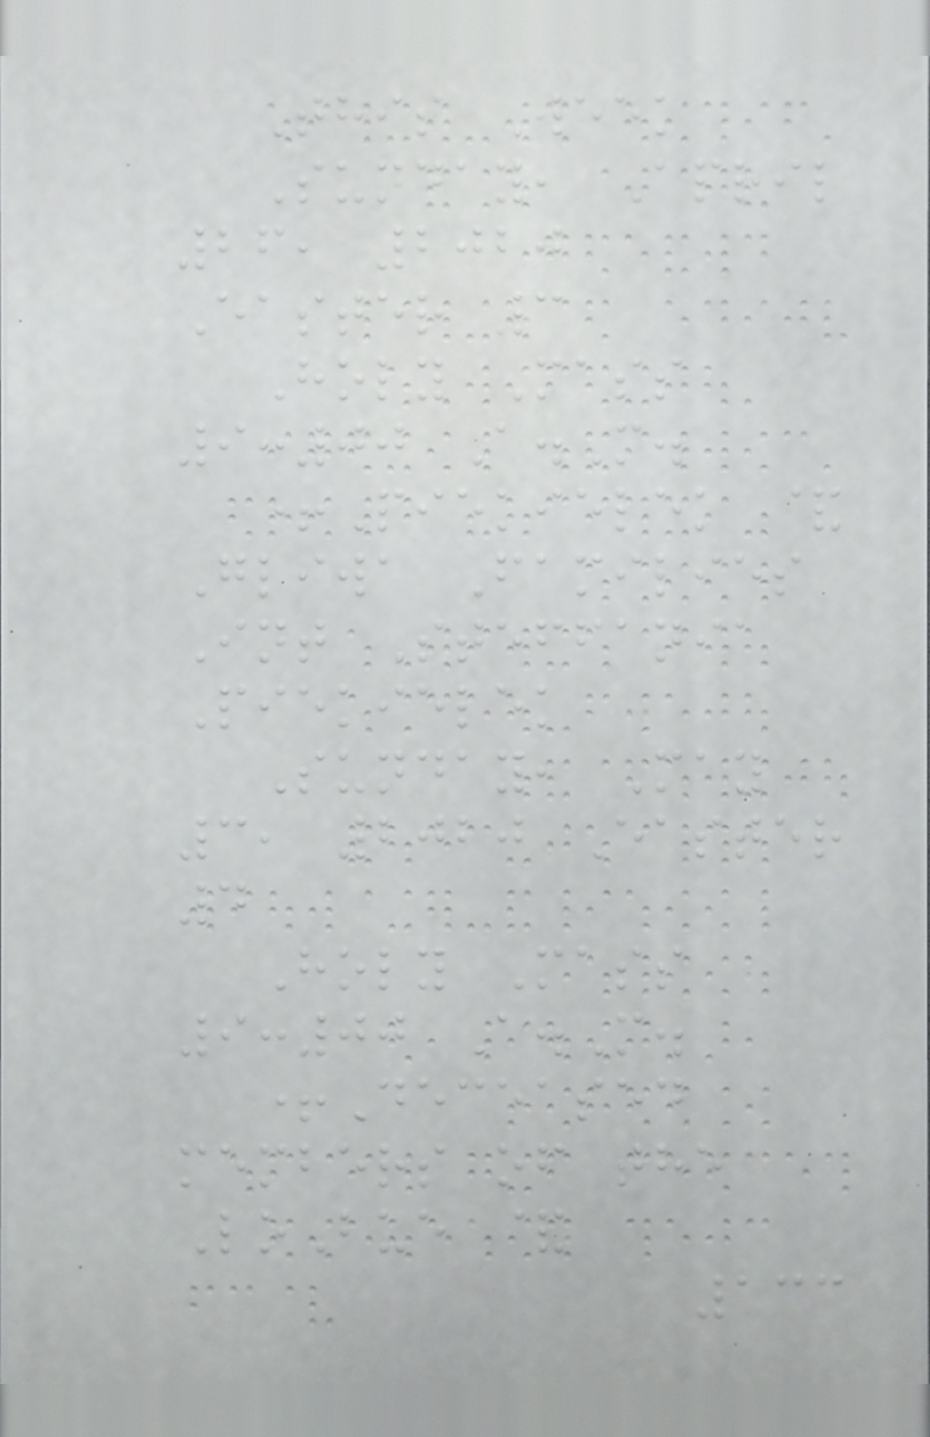This Week
Sunday, April
26, 2020
Easter 3
Holy Mass
9:00 A.M.
+Piekielek &
Gliwa Families
Int Steffania
Piekielek
Sunday, May
3, 2020 Easter
4
Holy Mass
9:00 A.M.
+Deceased
members of the
LoBue &
133
